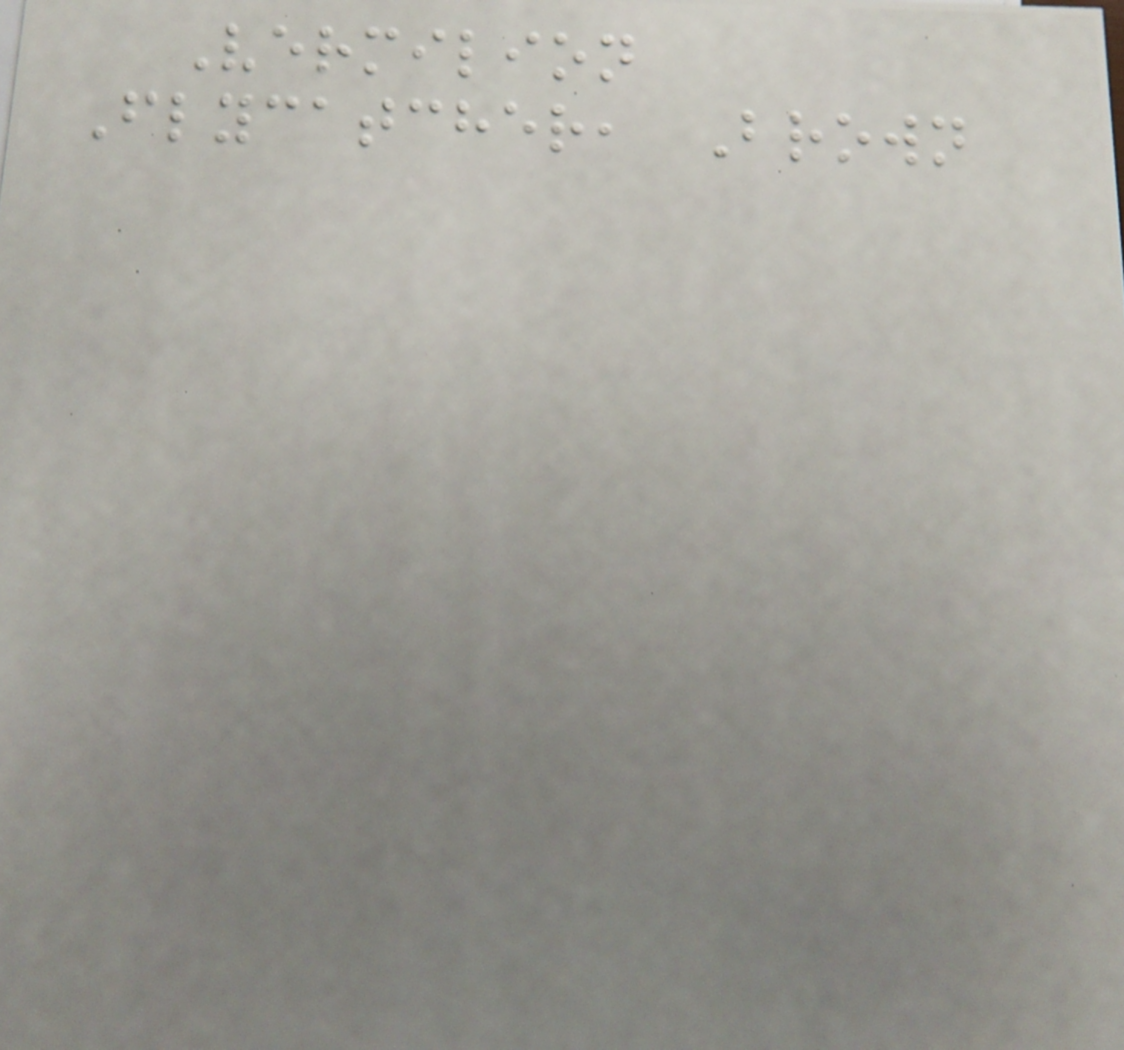Vermilion
Flycatcher, Brown
